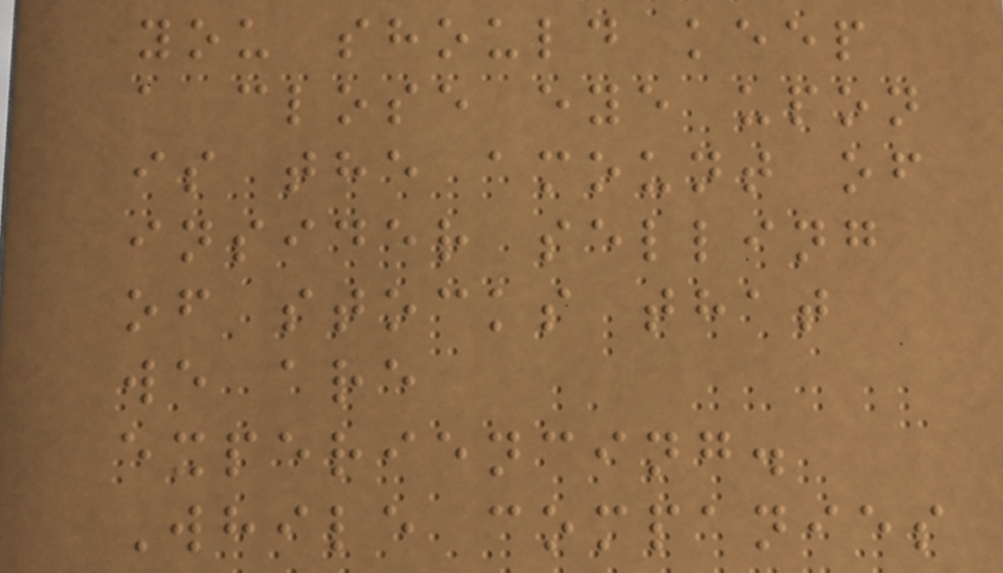you should keep
a close eye upon
is the amount of
insider selling
of stocks that
we are
experiencing.
While companies
